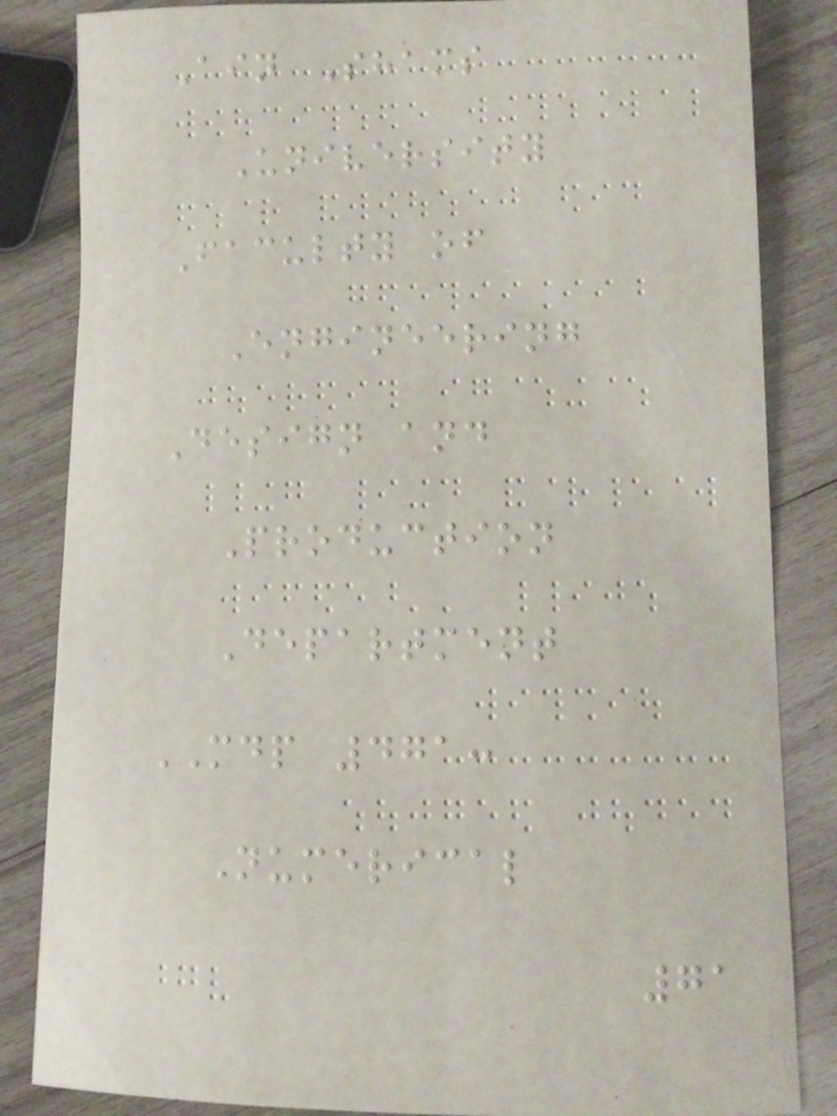Ain Shams
University
Faculty of
Engineering
Design and
Production
Department
MDP 471:
Numerical
71
